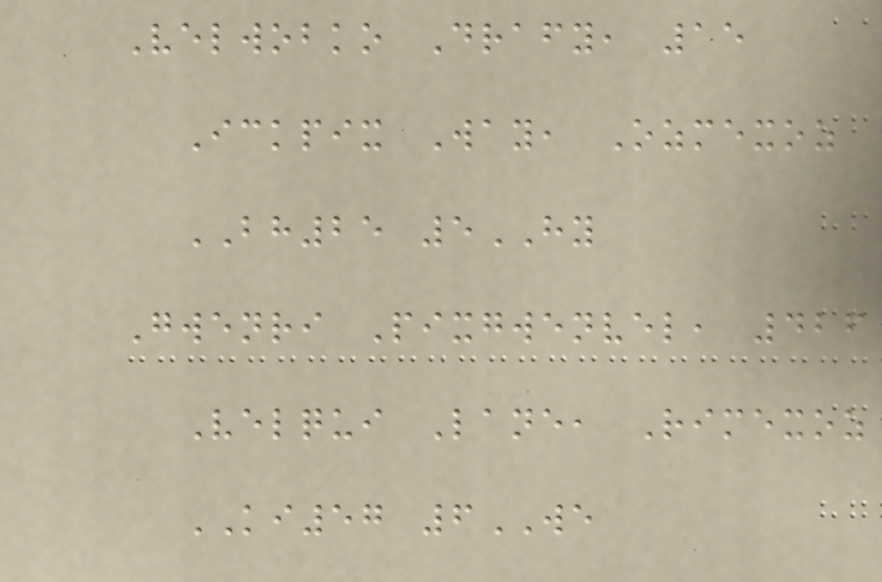Velwobko Drafy, 15
Ickpix Way, Ozmexoz
BH25 5HY
Gwenri Pixgwenvel, 426
Velqui Lane, Rimexoz
KI57 6WE
